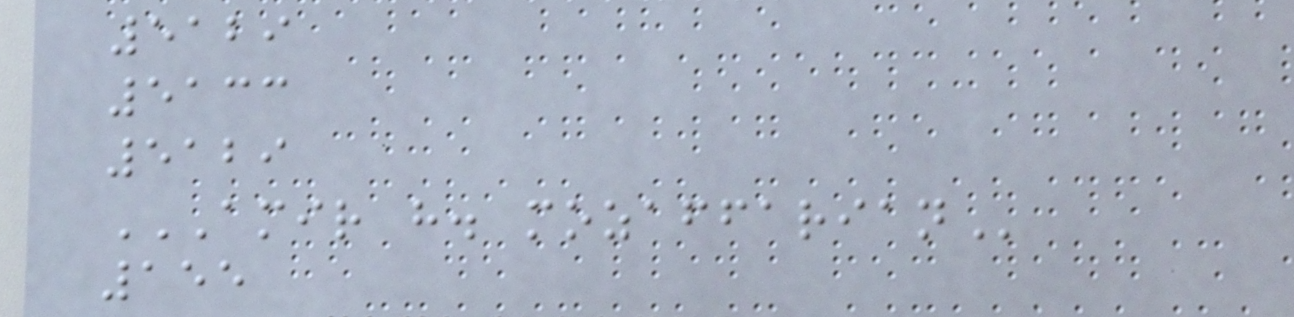5129
5133
5129
AMIR H. MOZAFFARIAN
155
